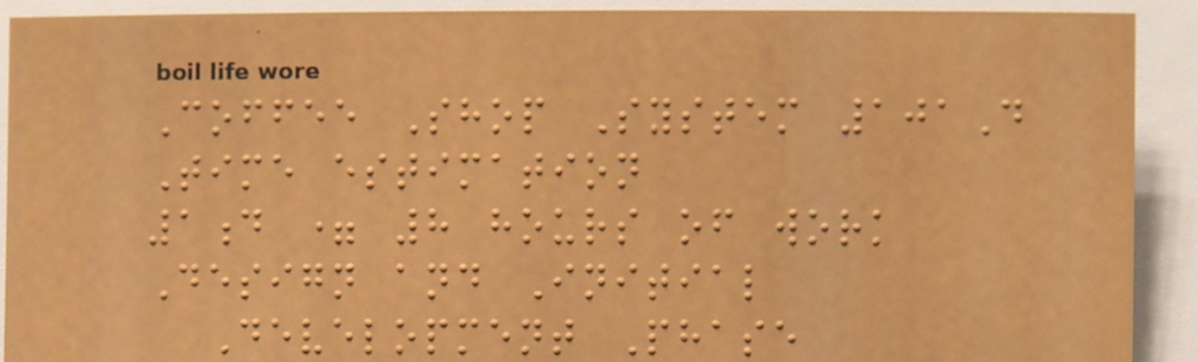Coffee Shop System 101D
Time estimation
1d = 8 hours of work
Design and Initial
Development Phase
